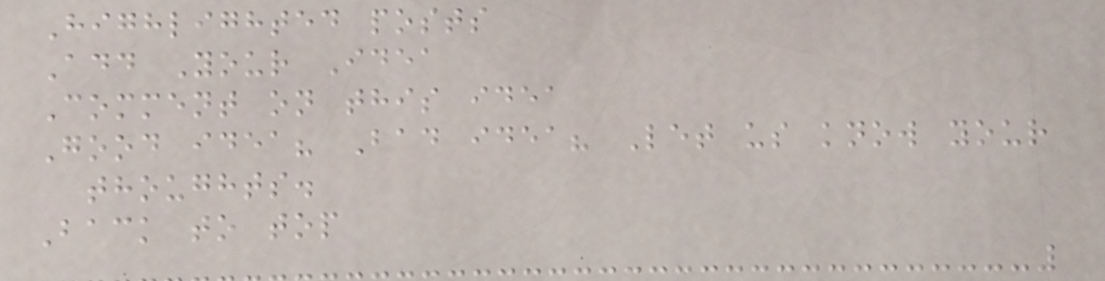Highlighted posts
Add Your Idea
Comment on this idea
Good idea? Bad idea? Let us know your
thoughts.
Back to top
